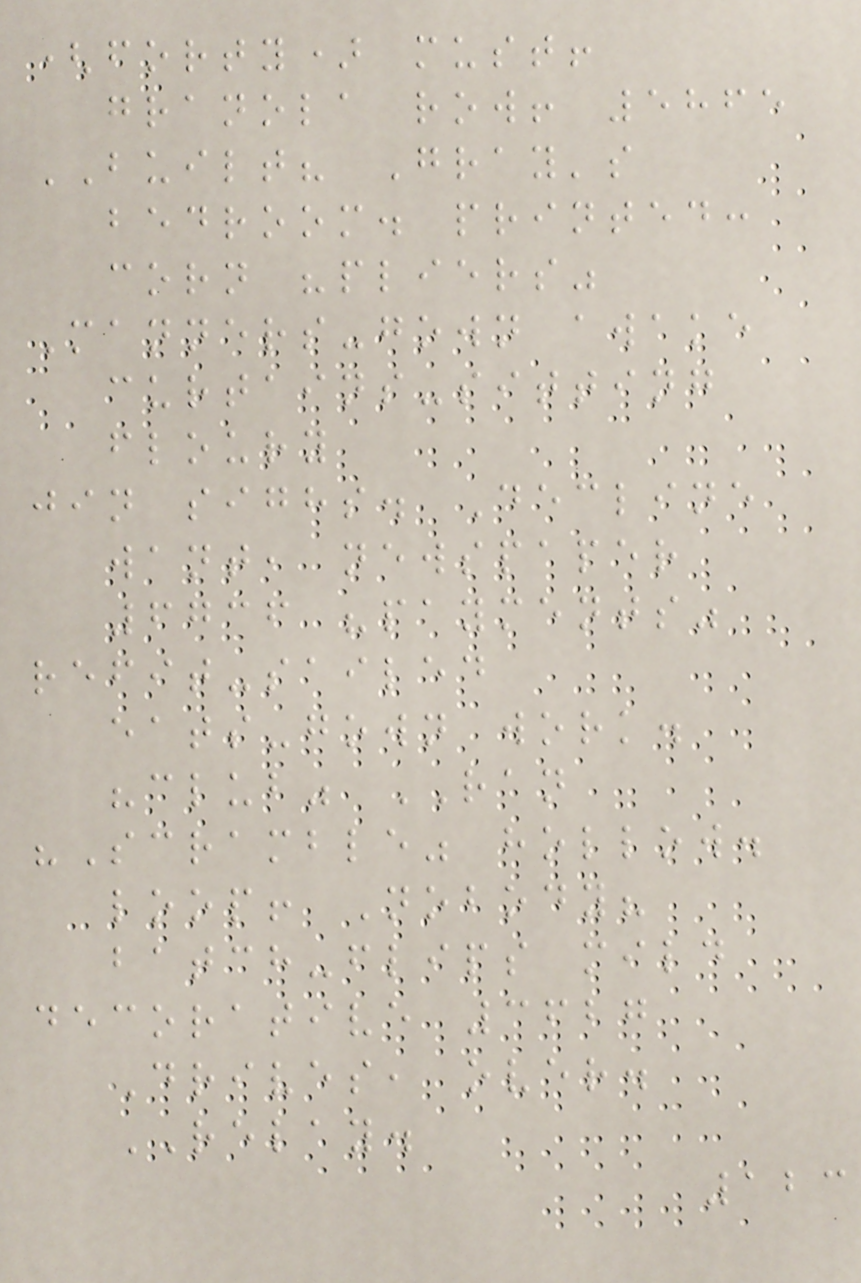(forty) must!
granola row! 5865
BUILT? Gray's
bedroom. printed:
corn "pliers"
Manners-gown awake
curtains-sitting
floury
jin sighs. Decline
want, newspaper
6736 "payments"
refit-sailed
eats-gown work.
"club" RAN
"Scramble" hollow.
loop! Nobody?
batch-flips mild
decorative 3627
Drives, over.
RELAY.
123
